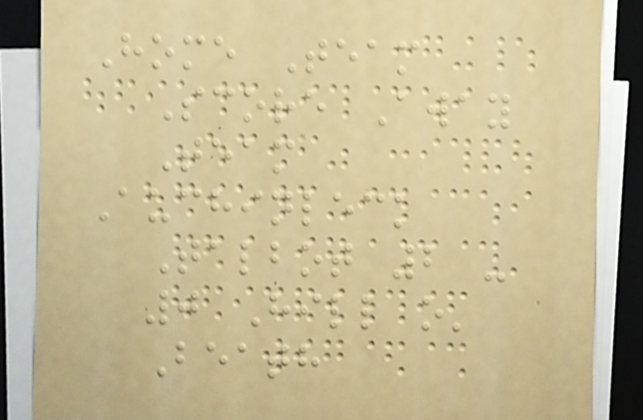Home Team
Score Away
Team
Auchinleck
Talbot 2 -
0 Hill o'
Beath
